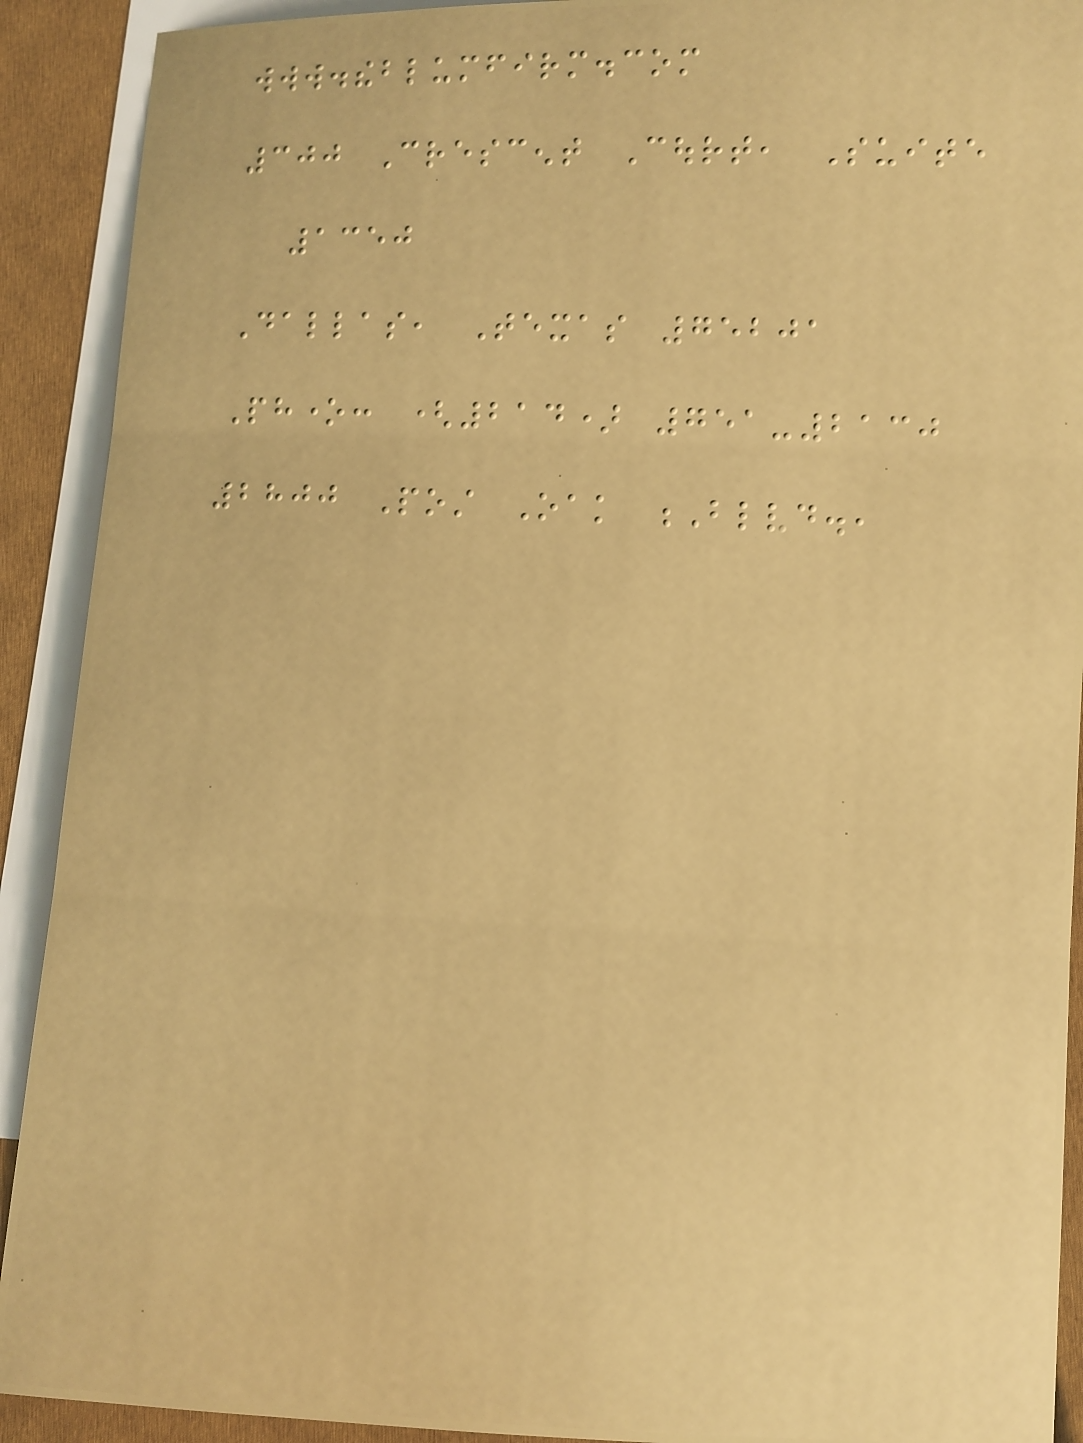www.theblumfirm.com
300 Crescent Court, Suite
1350
Dallas, Texas 75201
Phone: (214) 751-2130
2800 Post Oak Blvd.,
